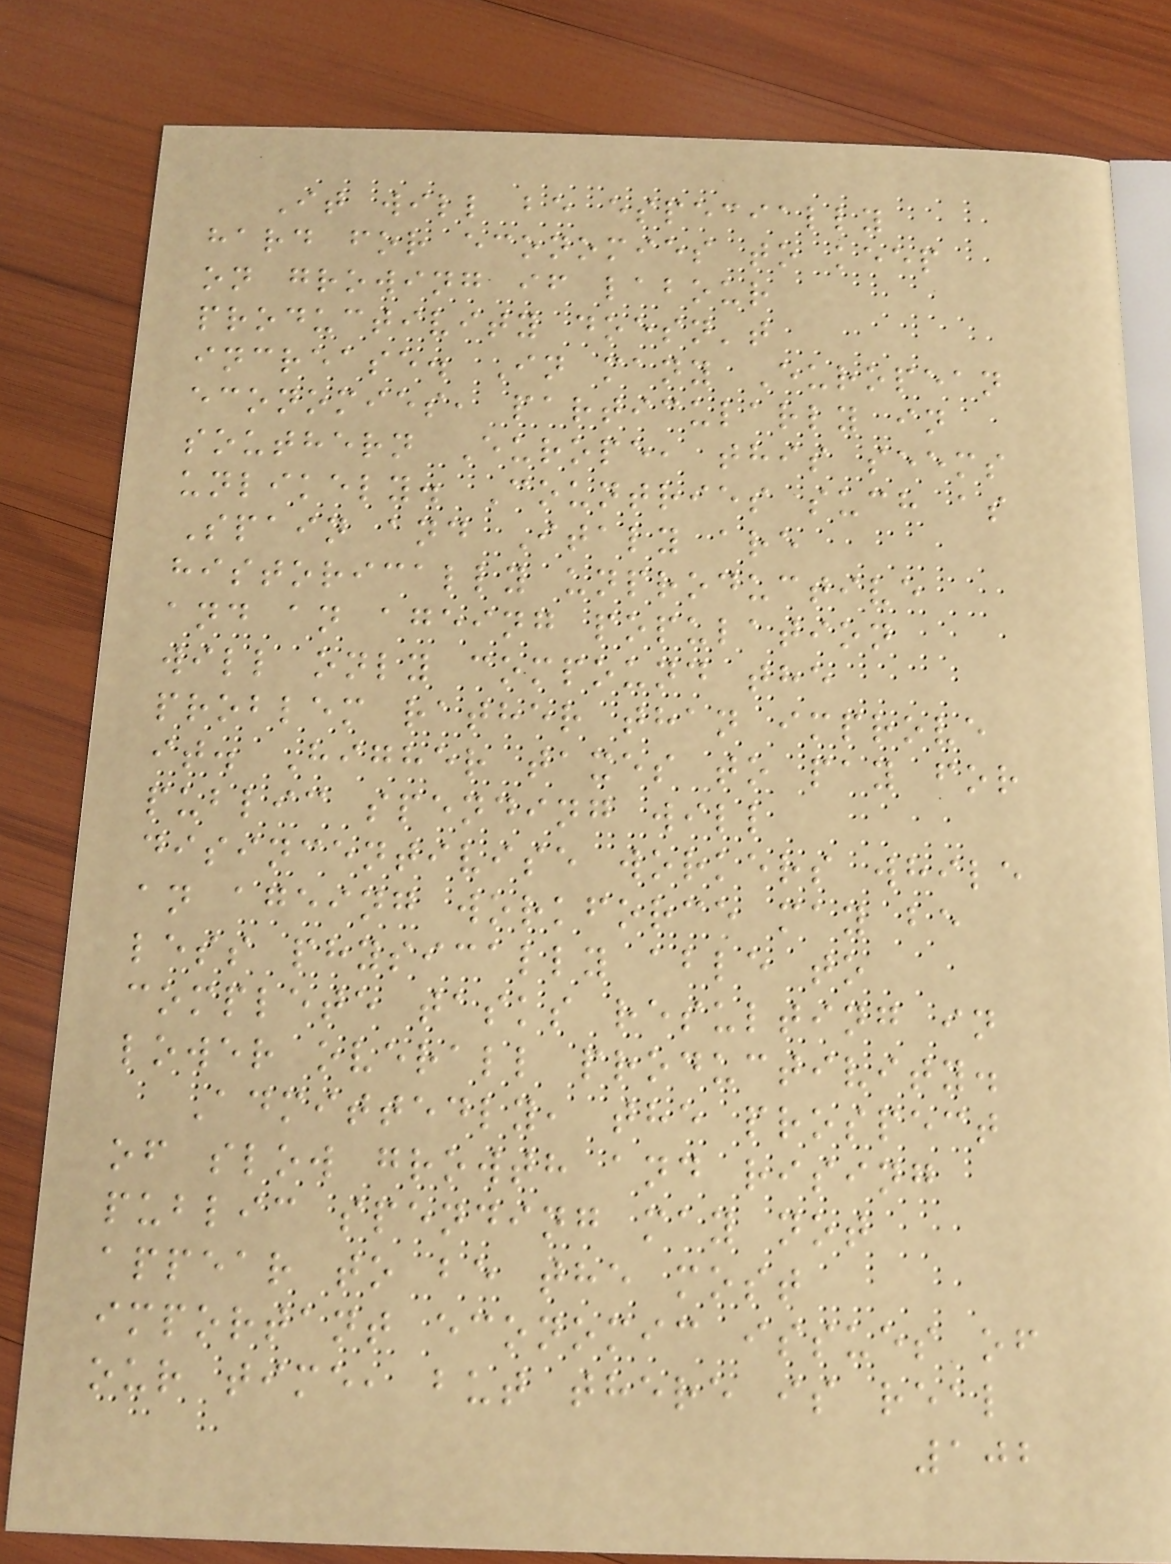It will be especially
hard for economies to keep
on growing if labour
productivity doesn't
increase. In many European
economies, particularly in
southern Europe, this seems
unlikely. Countries such as
Spain and Italy are
historically unproductive
and an ageing population
will only compound the
problem rather than improve
it. Higher taxes to pay for
public spending will
disincentivise workers while
an ageing workforce may be
less physically able to
complete tasks resulting in
lower overall productivity.
Admittedly, the prospect
of slow growth and rising
public spending may not
appear to be the most
important economic issues of
our time, but there is real
102
